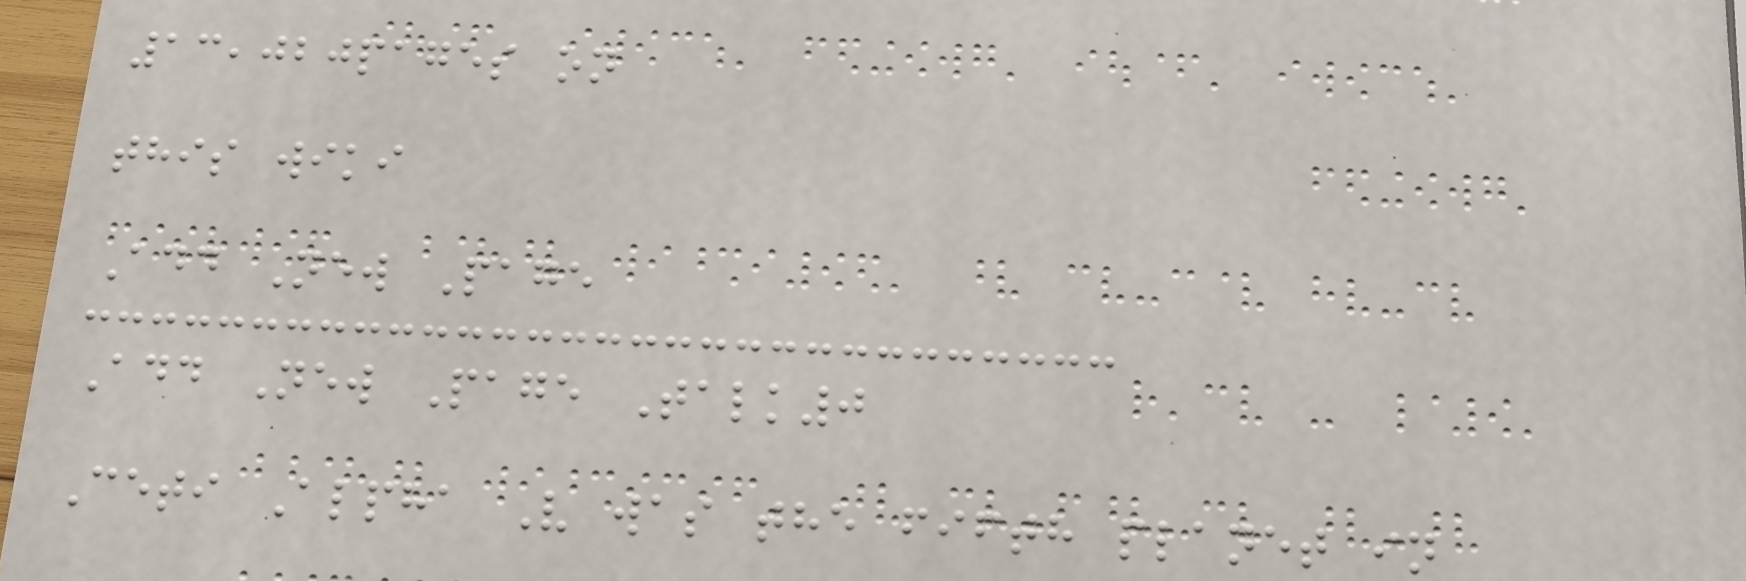13,020pages on
this wiki
Add New Page
Add New Page Talk0
Ceti Alpha V was the fifth planet in
